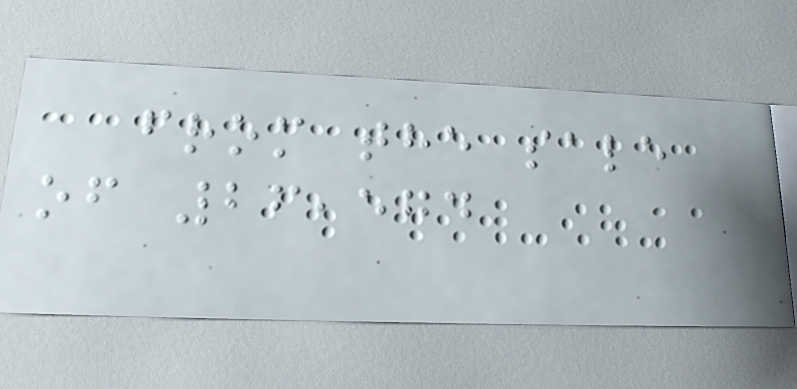from the sale
of 26,574
